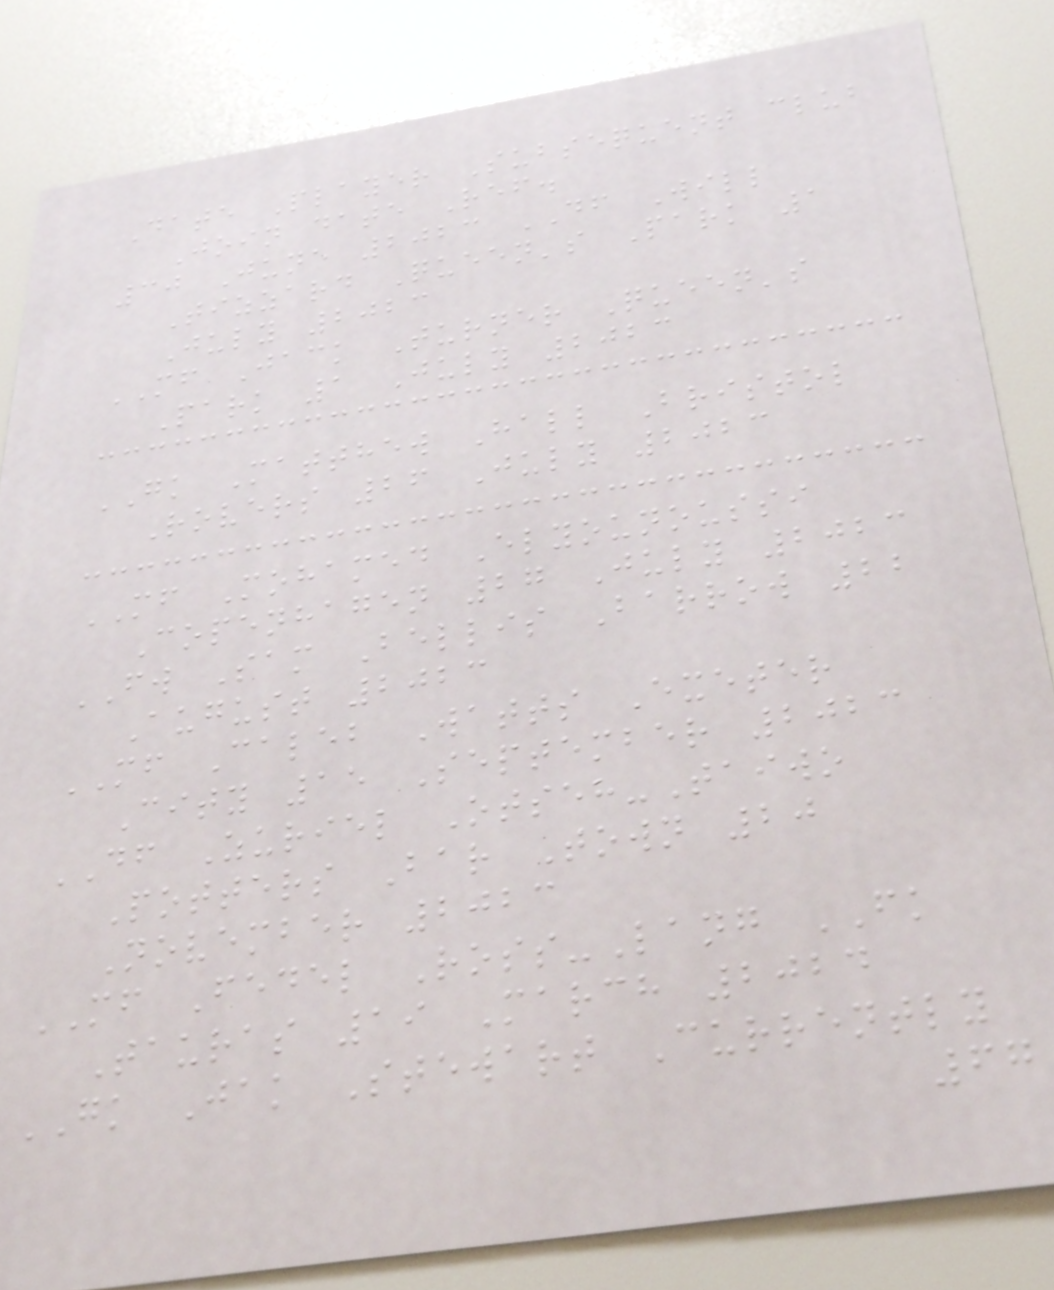Date Player Subsequent club
Join date Ref.
30 June 2023 DF Will
Tizzard Queen's Park 1
July 2023
MF Jack Turner Queen's
Park 1 July 2023
GK Matthew Hall Bristol
Rovers 26 July 2023
MF Mohamed Elyounoussi
Copenhagen 27 July 2023
FW Sam Bellis Barrow 22
August 2023
MF Caleb Watts Exeter
City 15 September 2023
DF Zuriel Otseh-Taiwo
Potters Bar Town 20
November 2023
MF Fedel Ross-Lang FK
Tauras 19 March 2024
GK Jak Stewart Currently
67
